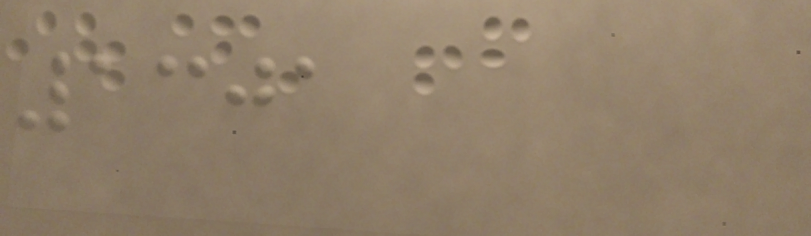1301
